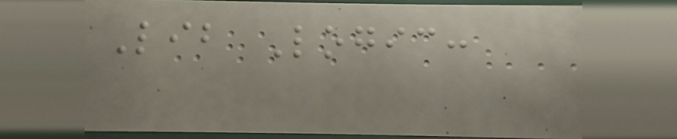Lib Logic:
